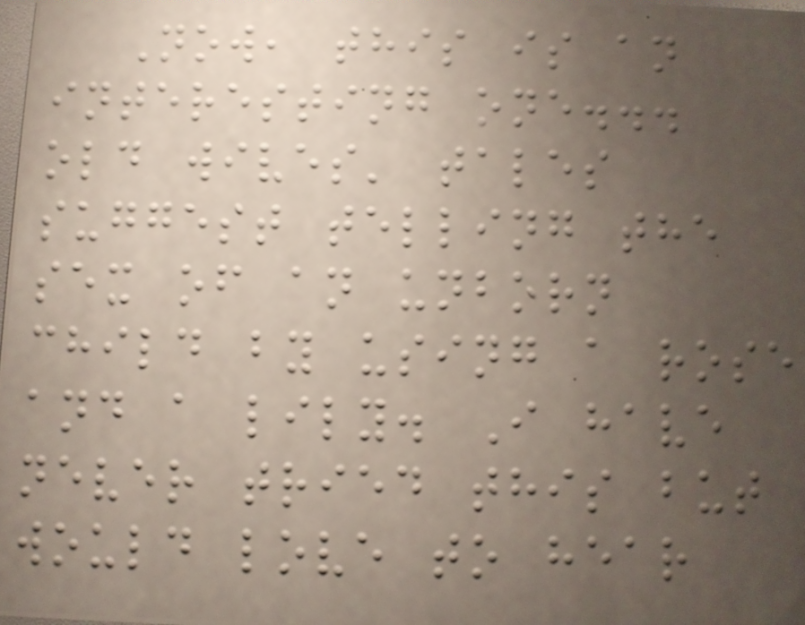Now, this is an
interesting one...
old wives' tales
suggest telling the
sex of an unborn
child by using a rose
and a lily. I have
never tried this but
would love to hear
